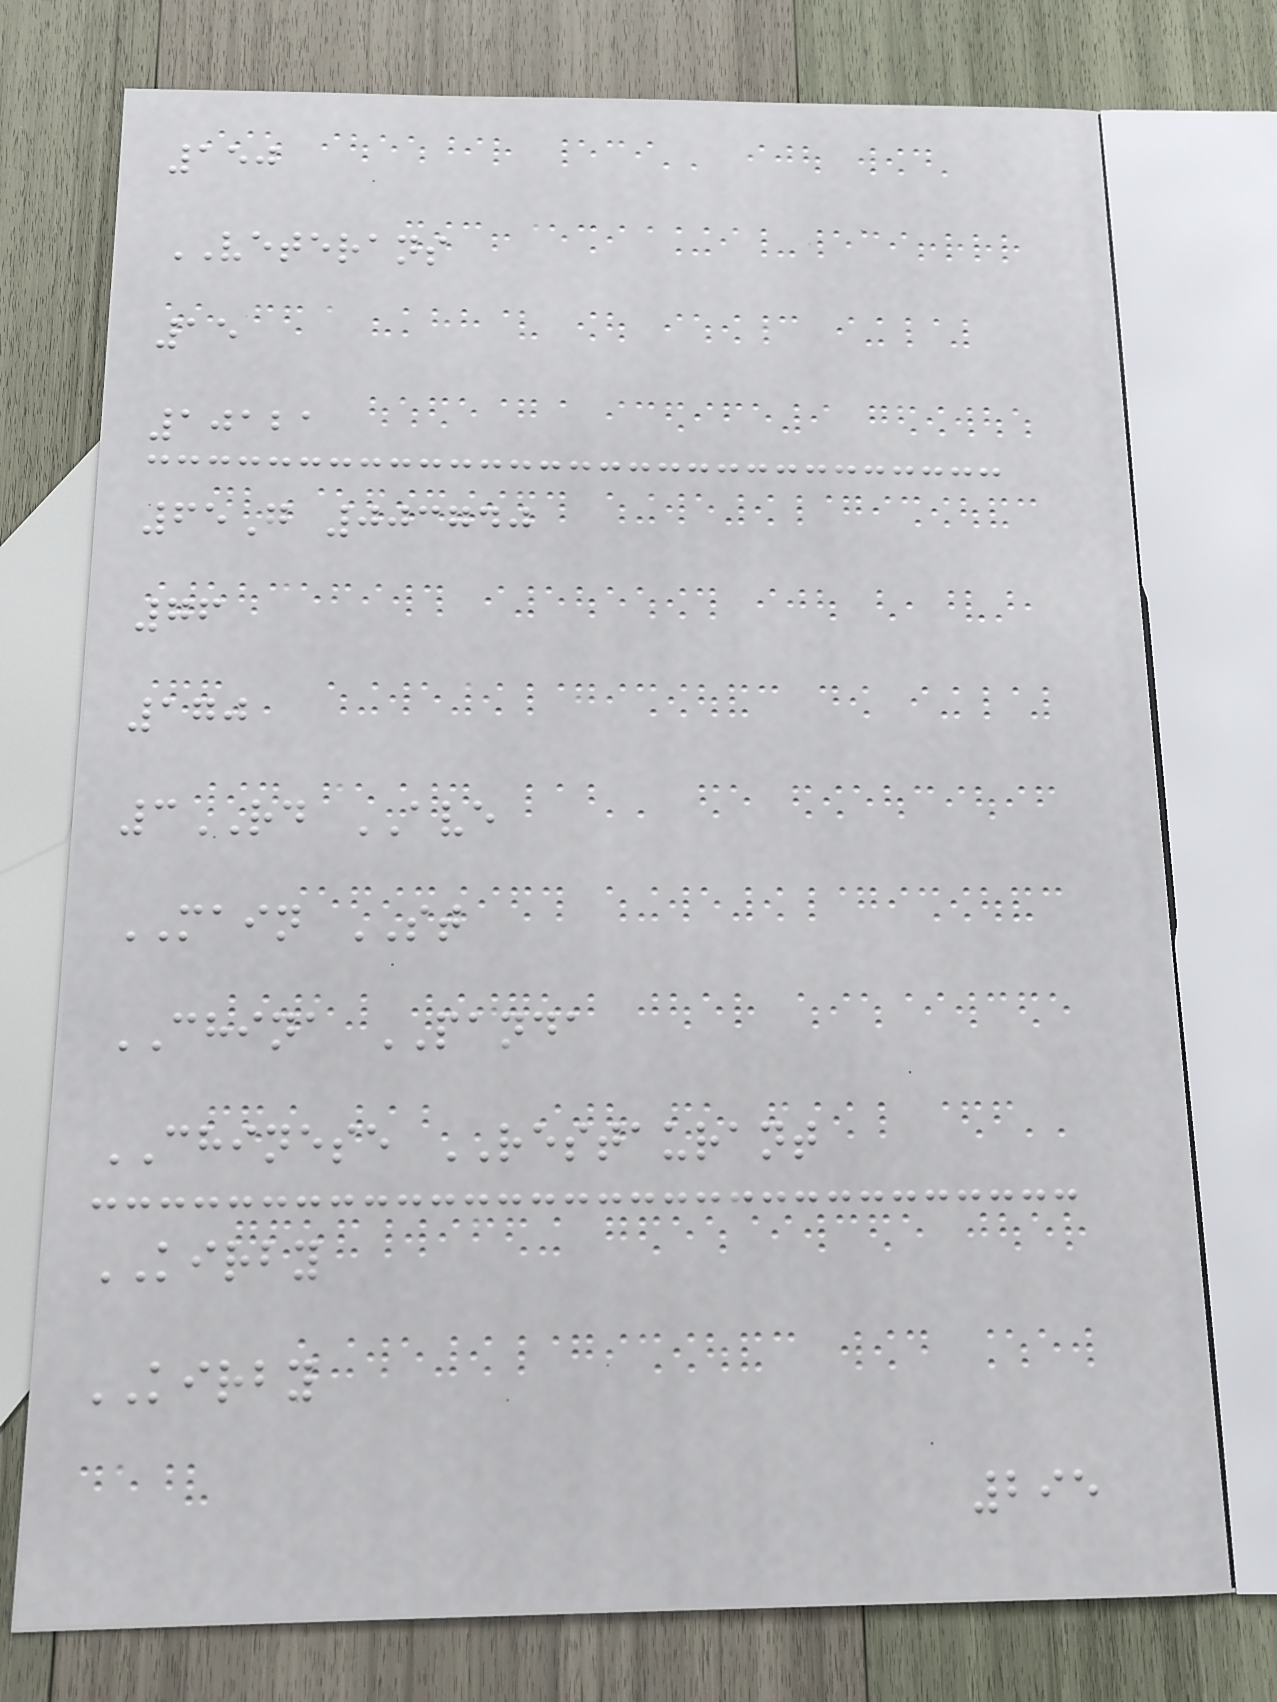150
VETERANS
15
10121
65G 003740
76
170
3RD AVE
MAIN ST
CHINA PANDA
CHINESE RESTAURANT
KIRBY
KIRBY
295
